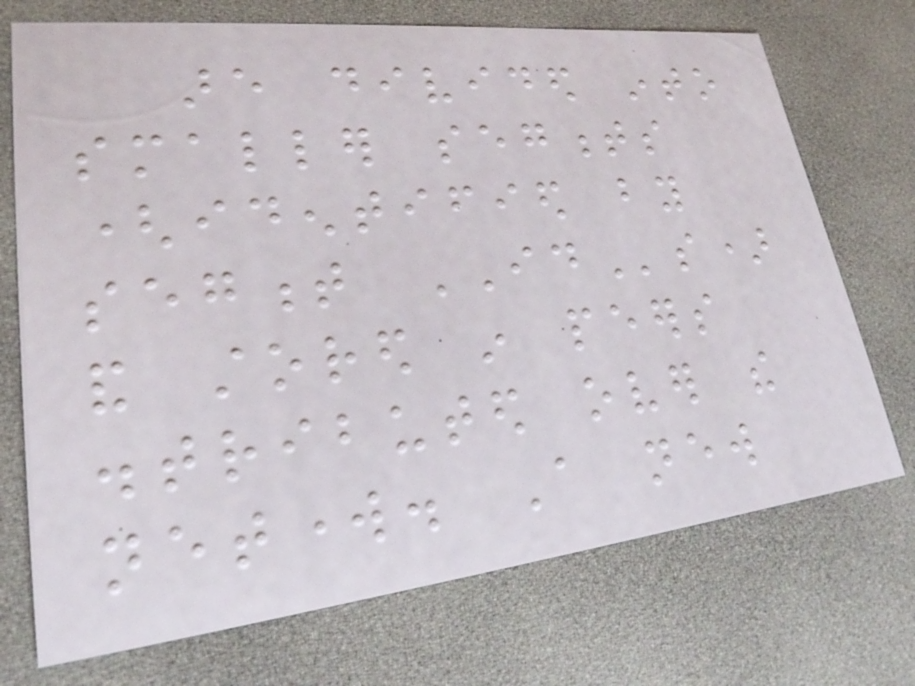are divided into
smaller segments
(identified by
segment IDs)
and stored in peers
distributed over the
network. A new
